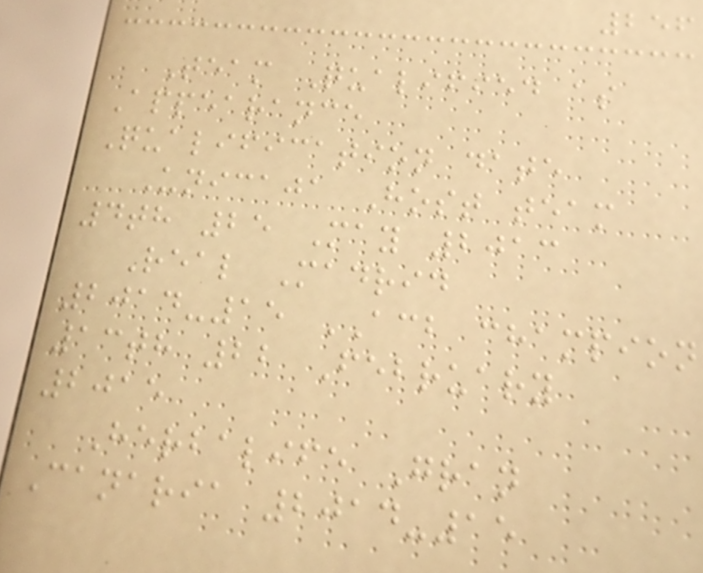256
Team Qualified as
Appearance
Qualification date
Unicaja Host team
4th 25 May 2013
Real Madrid
2014-15 ACB champion
13th 22 February
2015
Herbalife Gran
Canaria 2014-15
